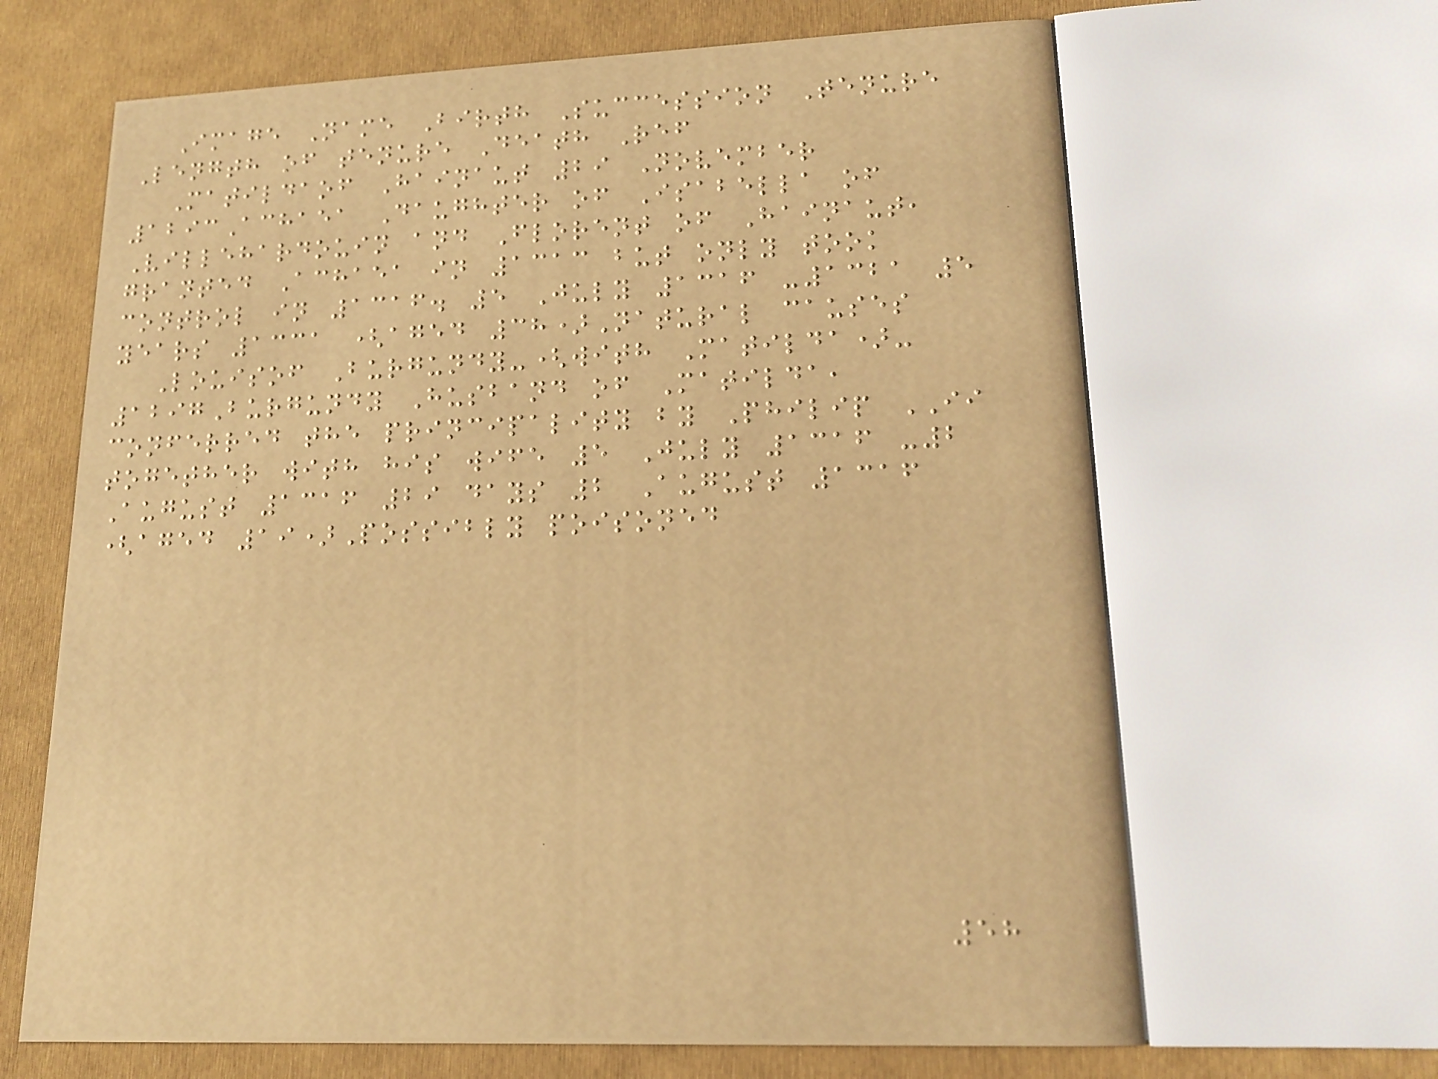Image Name Birth Succession Tenure
Length of tenure Death Ref
Matildaof Hainaut 29 November
1293Achaea Daughter of Isabella of
Villehardouin and Florent of Hainaut,
granted Achaea in 1313 but only took
control in 1316. 5 July 1316 -1321 5
years 1331 (aged 38)Natural causes
Louisof Burgundy-(with Matilda)-
1297Burgundy Husband of Matilda,
conferred the principality by Philip II
together with his wife 5 July 1316 -2
August 1316 29 days 2 August 1316
(aged 19)Possibly poisoned
58
